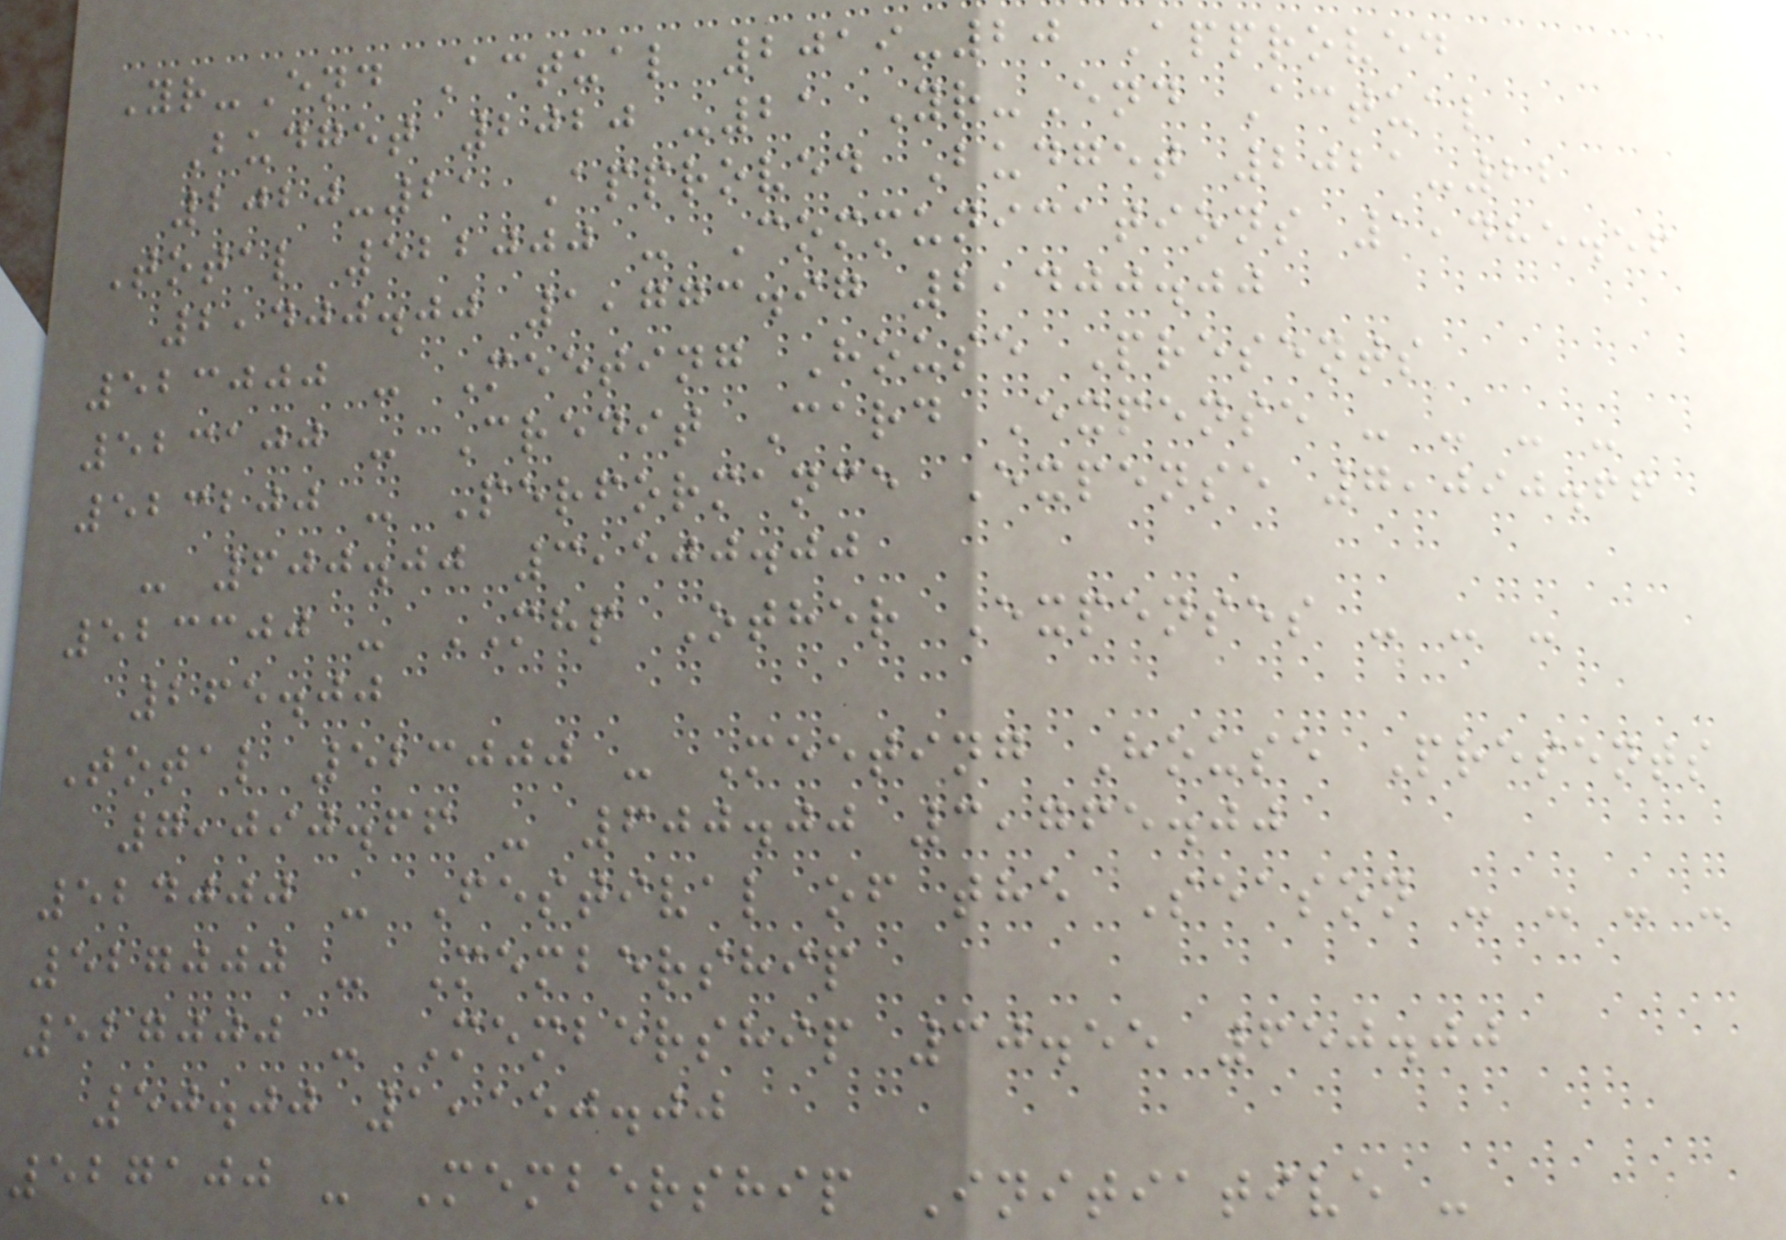Yr-End Actual 2019-20 Approved
Budget 2020 -21 Yr-End Actual
2020-21 Approved Budget 2021-22
Total 522000 - Communications 1,485.56
2,400.00 1,773.97 2,400.00
523000 - Meeting House Presents
523100 - Credit Card Expense - - - -
523200 - Performance Expense 7,090.66
- 600.00 3,500.00
523300 - MHP Other Expenses - - -
265.00
Total 523000 - Meeting House Presents
7,090.66 - 600.00 3,765.00
524000 - Festival of the Season - - - -
527000 - Membership
527000 - Membership 30.55 650.00
50.00 1,150.00
527100 - Membership Initiative -
